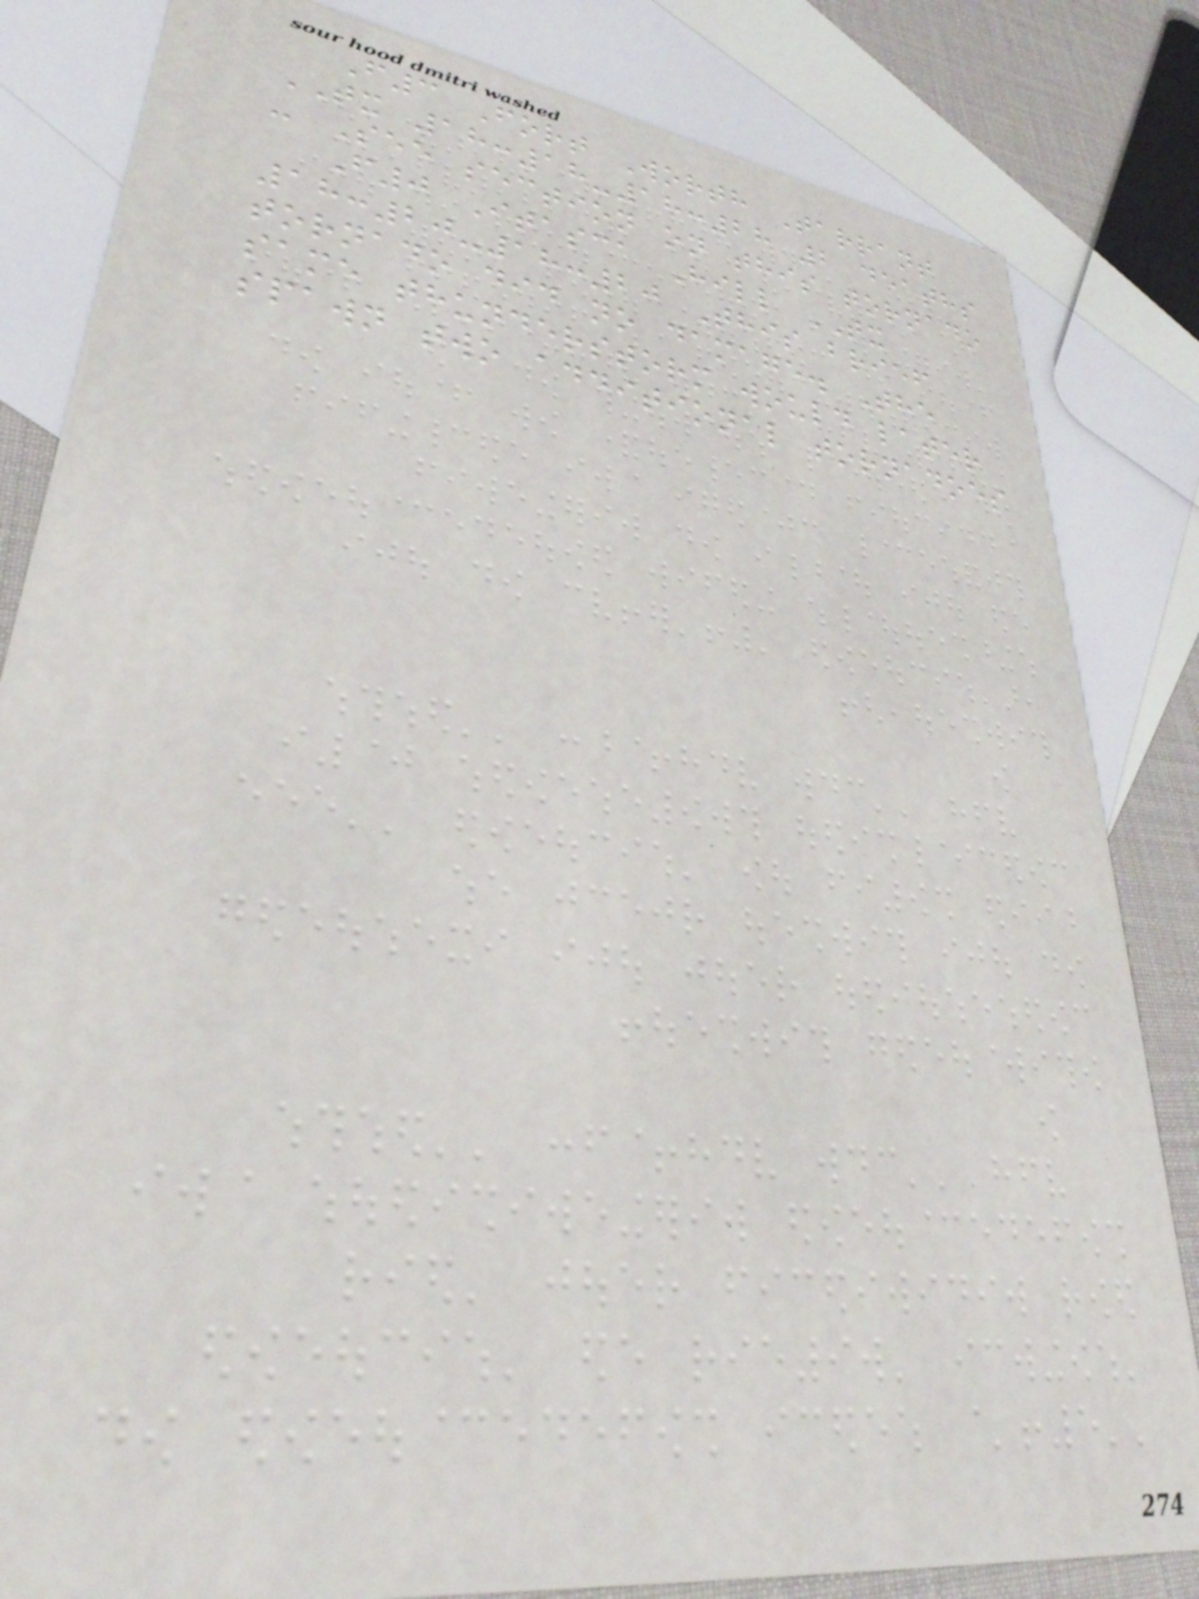F3 Fort Worth Tarrant
TX 18:18-18:28 2 deaths
- See section on this tornado
F0 Itasca Hill TX
18:20-18:20 This brief
tornado did no damage. The
same thunderstorm would later
spawn two additional tornadoes
